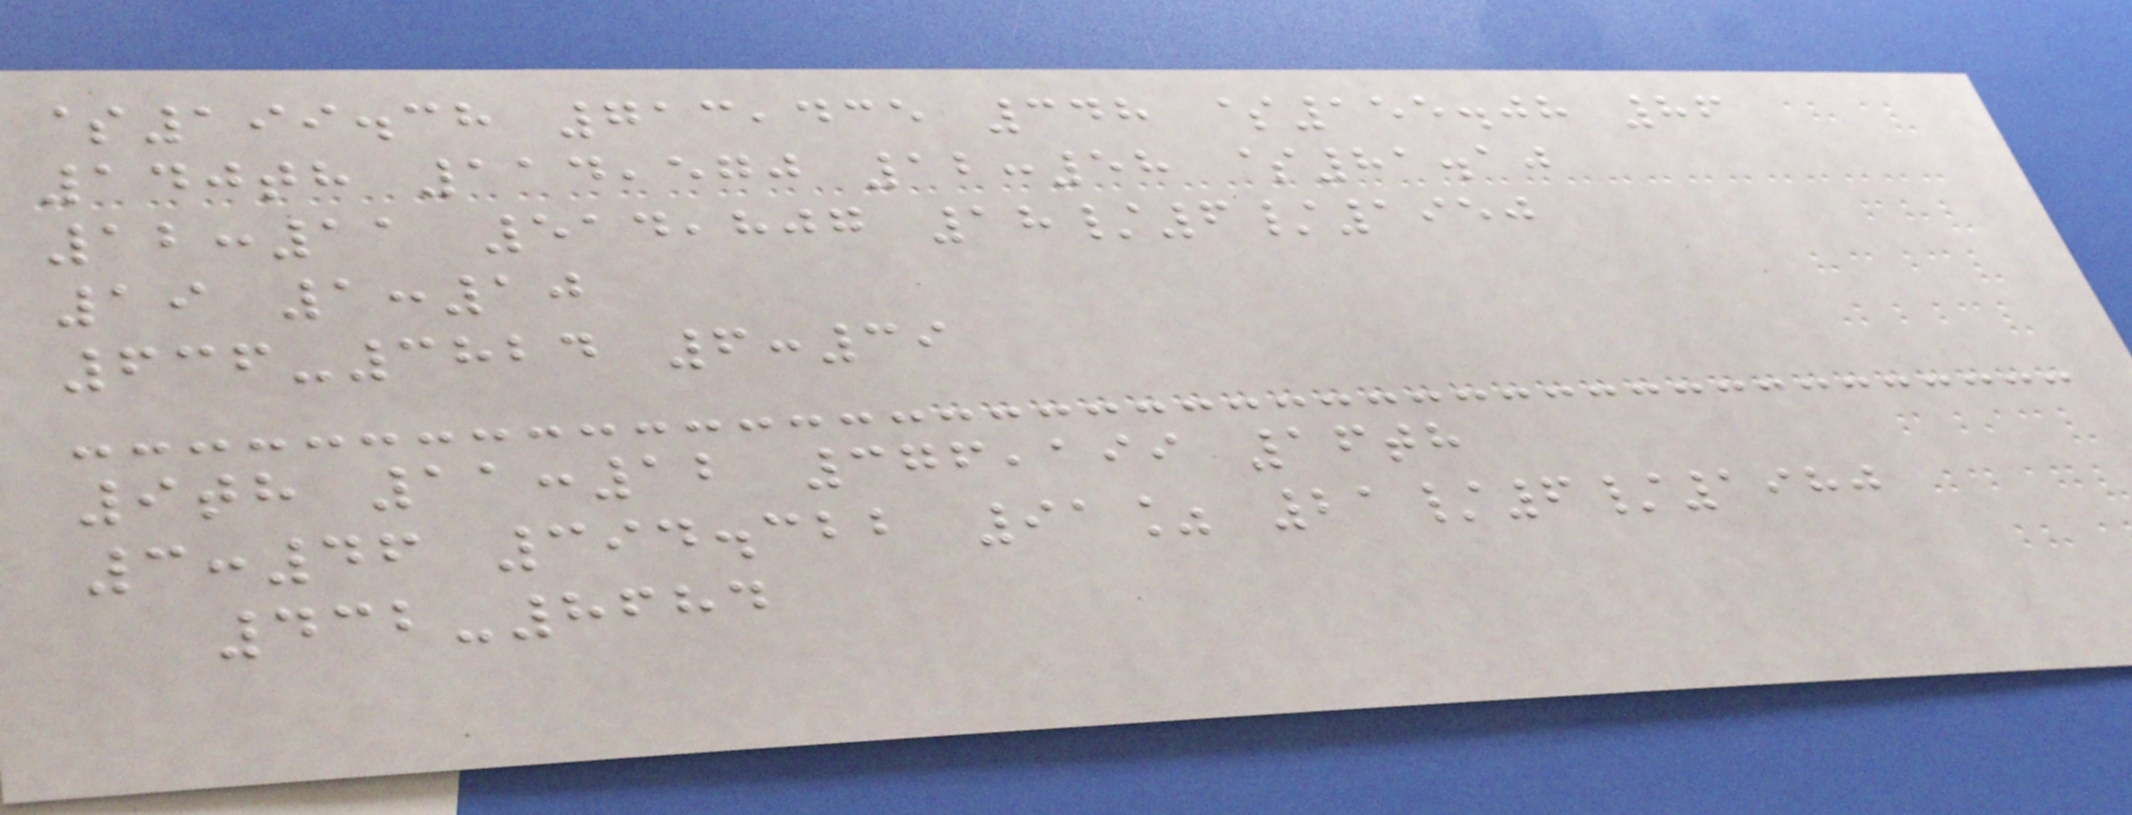$199.38 713,435 348 $155.08 86
140th 114,570 12:58 $81.10
12:11 514,807 18/6/1950
19 1:10
636-3824 6:39
9th 11:12 376,199 16th
3:46 394.322 91% 21/6/1980
432-8684
